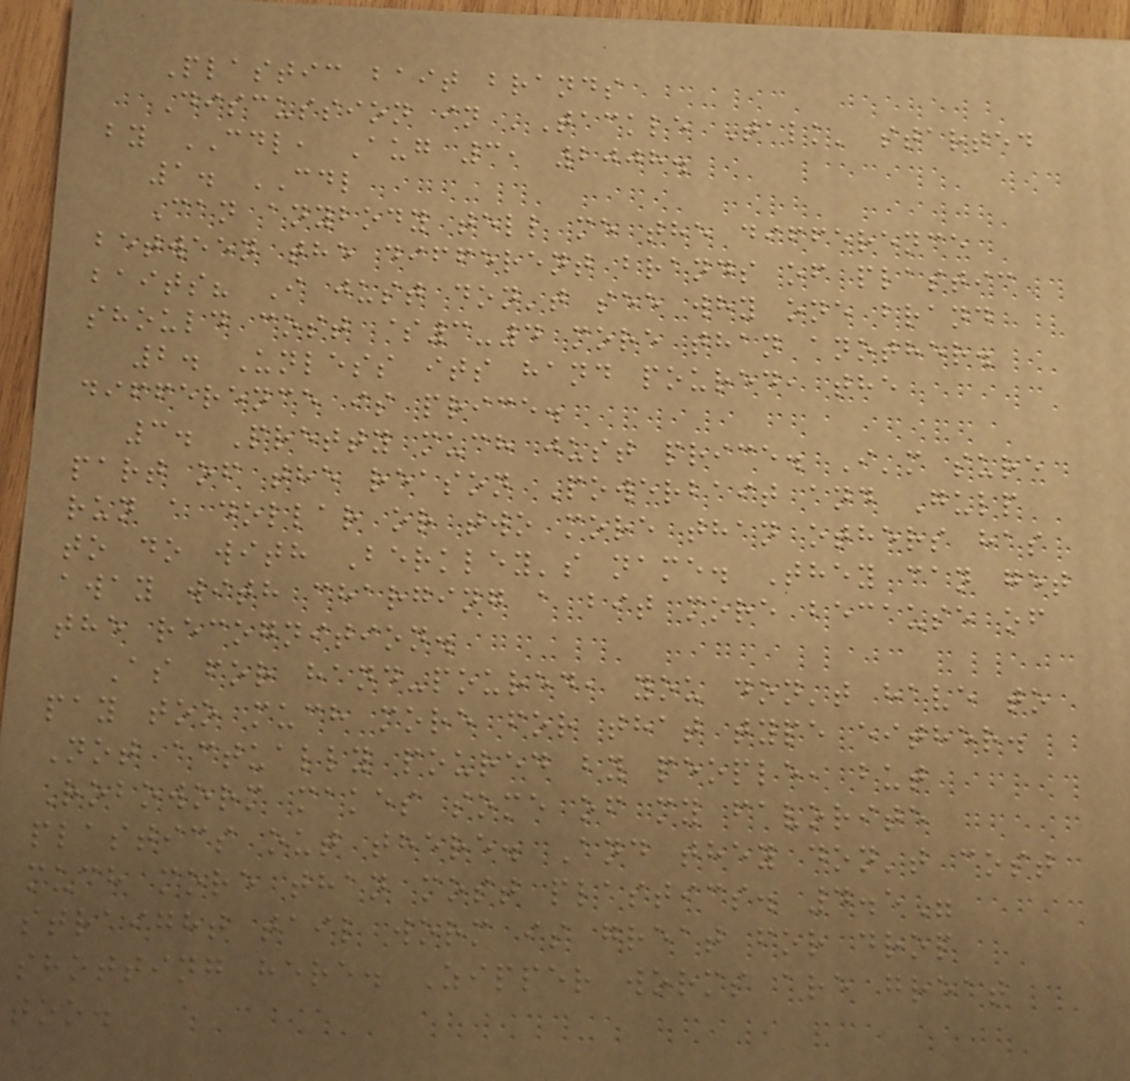Plastic bait brands
Discussion in 'Tackle Talk' started
by CDL, Aug 3, 2008.
1. CDL
Can anybody tell me the difference
between the different brands of plastic
baits? I just don't see why one brand
should cost $3-4 more than another.
2. Unless its hand poured, the
difference is price.
3. Pretty much just price. I'm sure
part of the reason Powerbait and Gulp
run a dollar or two more than others has
to do with Berkley's name. They can get
away with charging a bit more because of
the recognition.
As for hand-poured, you don't have to
pay too much more for that type either.
Not actually poured by people, but
Roboworm makes some of my favorite
plastics out there. And they don't cost
much more than most plastics. 4.5"
straight tail worm is great for drop
shotting here. Zipper worms are great
too.
